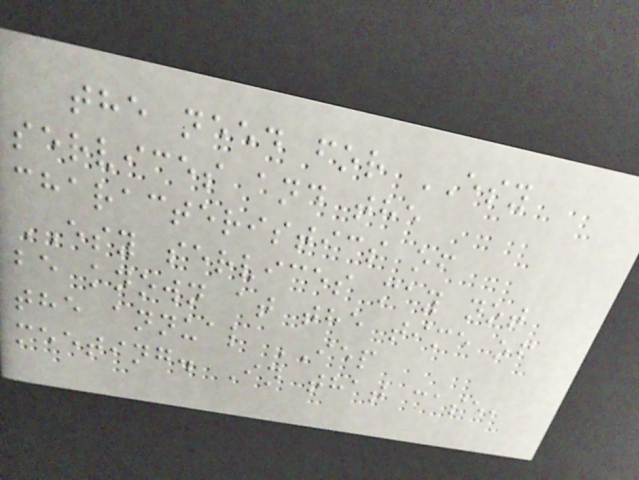the need for ESY
services and the
characteristics of
ESY services may not
be known at the time of
the annual IEP
meeting. In that case,
